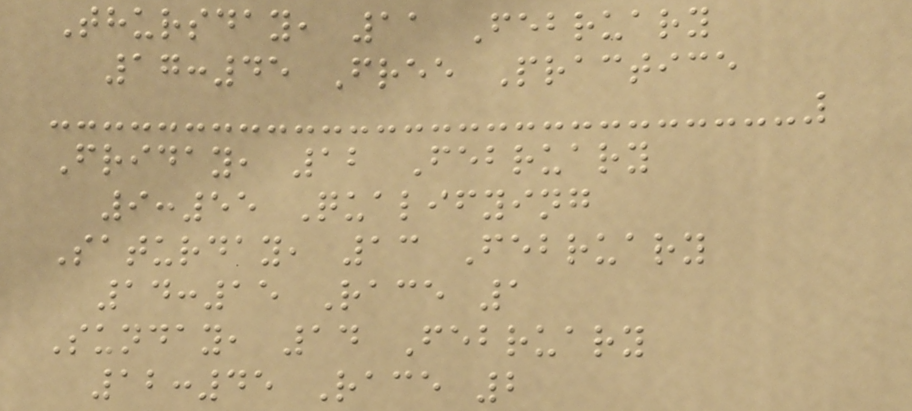Thursday, 11 February
17:45 Free Practice
Friday, 12 February
9:55 Qualifying
Saturday, 13 February
14:15 Race 1
Sunday, 14 February
12:45 Race 2
